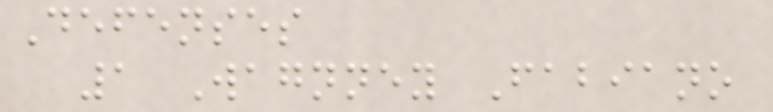Defenses
1 Wagnney Fabiano
